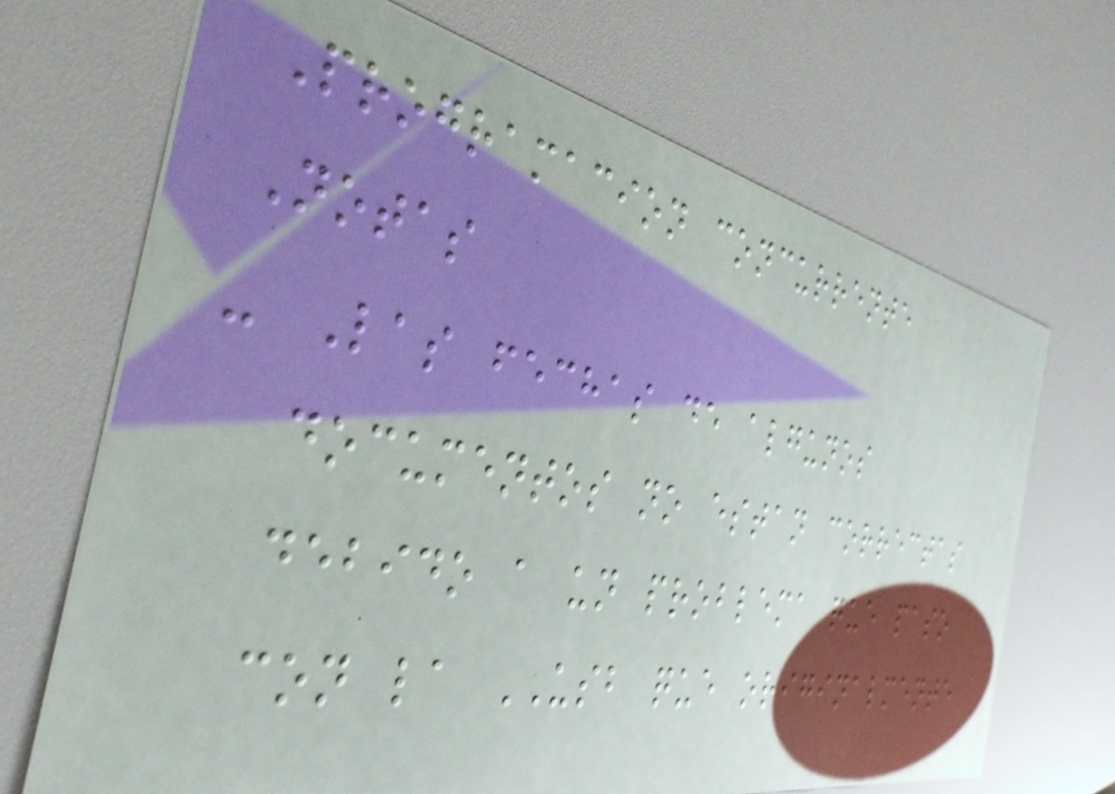Programacion concurrente
Notas
- Las fechas de algunos
documentos no estan correctas
debido a un problema que paso
con la USB que originalmente
